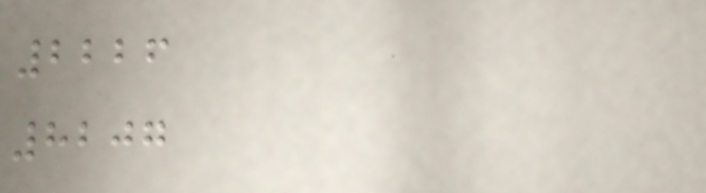2226
8207
